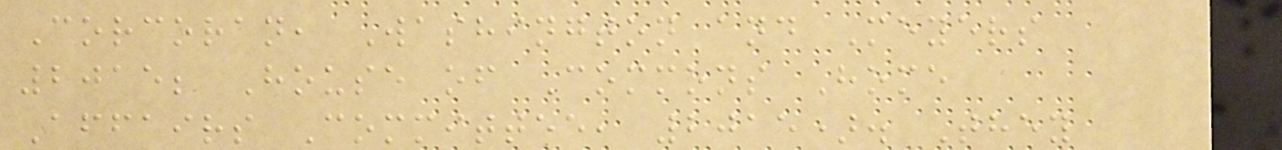Corcoran, Washington and Meyers
2015; House of Commons Home
Affairs Committee, 2015). They
